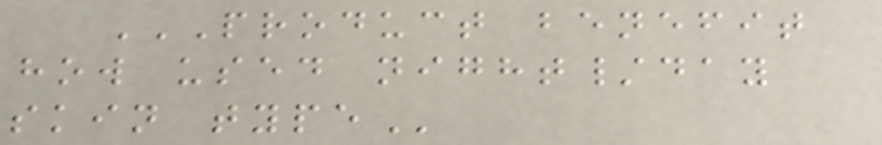PRODUCT BENEFIT
HOW USED NIGHT/DAY
SKIN TYPE
